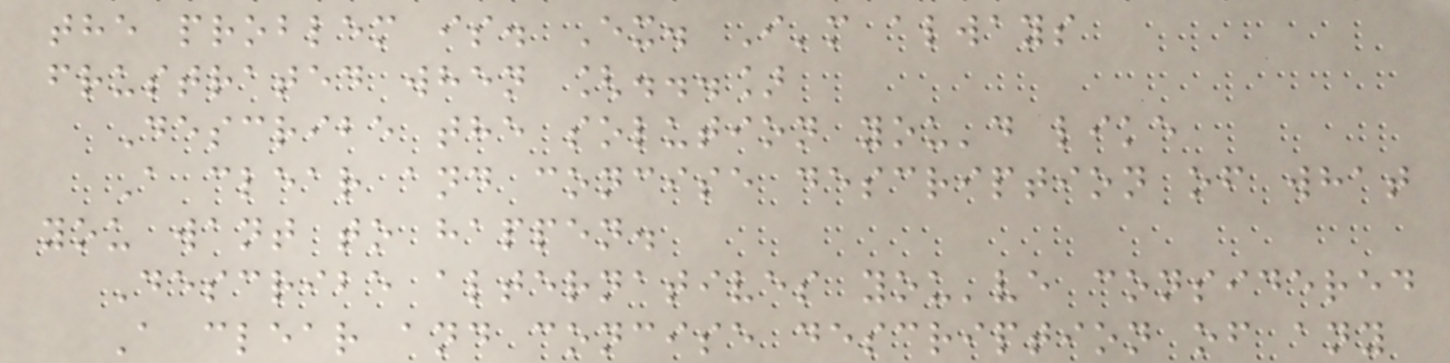the problem is. Ex. I'm always
frustrated when [...]
Describe the solution you'd like
A clear and concise description of what
you want to happen.
Describe alternatives you've considered
A clear and concise description of any
